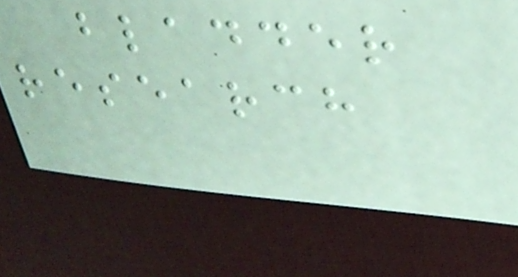bladder
research
